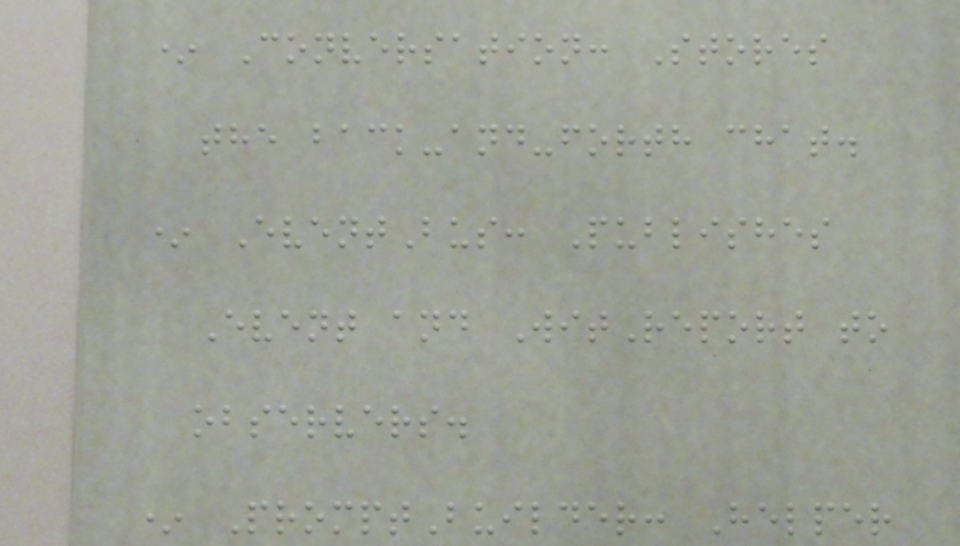* Conversation: Stores
the back-and-forth chat.
* EventBus: Publishes
Event and WitReport to
observers.
* PromptBuilder: Helper
